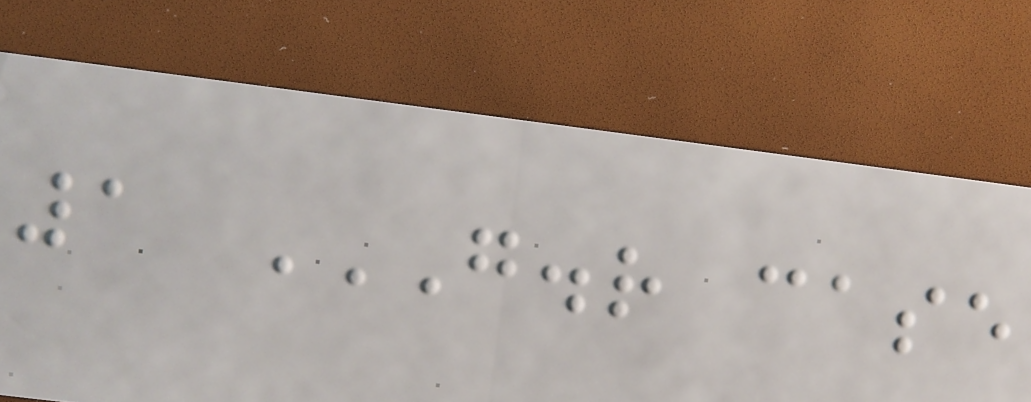1 G.R CASE
